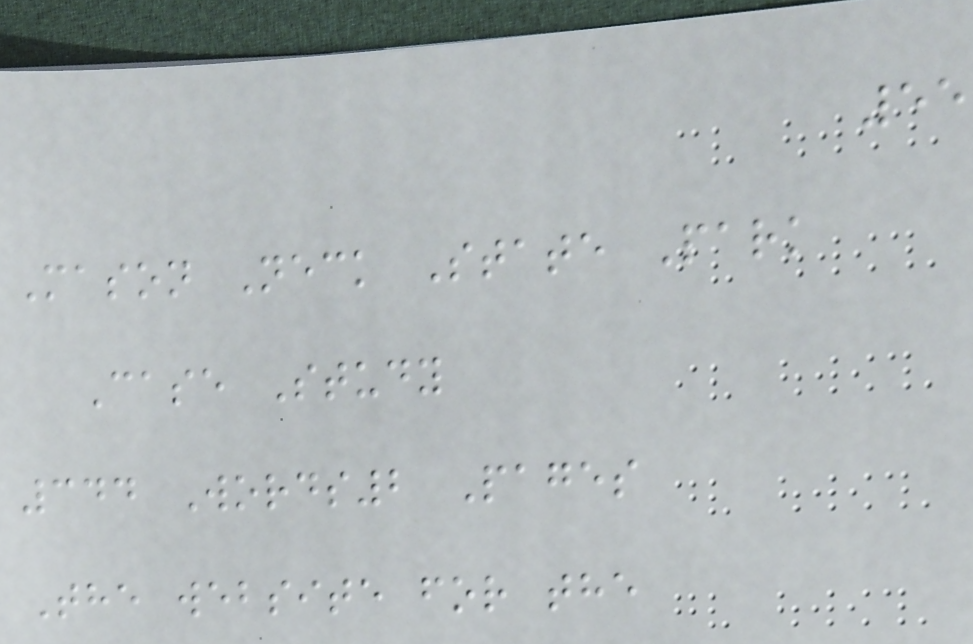55
Mason Neck State Park
Case Study
344 Words2 Pages
The website for the
